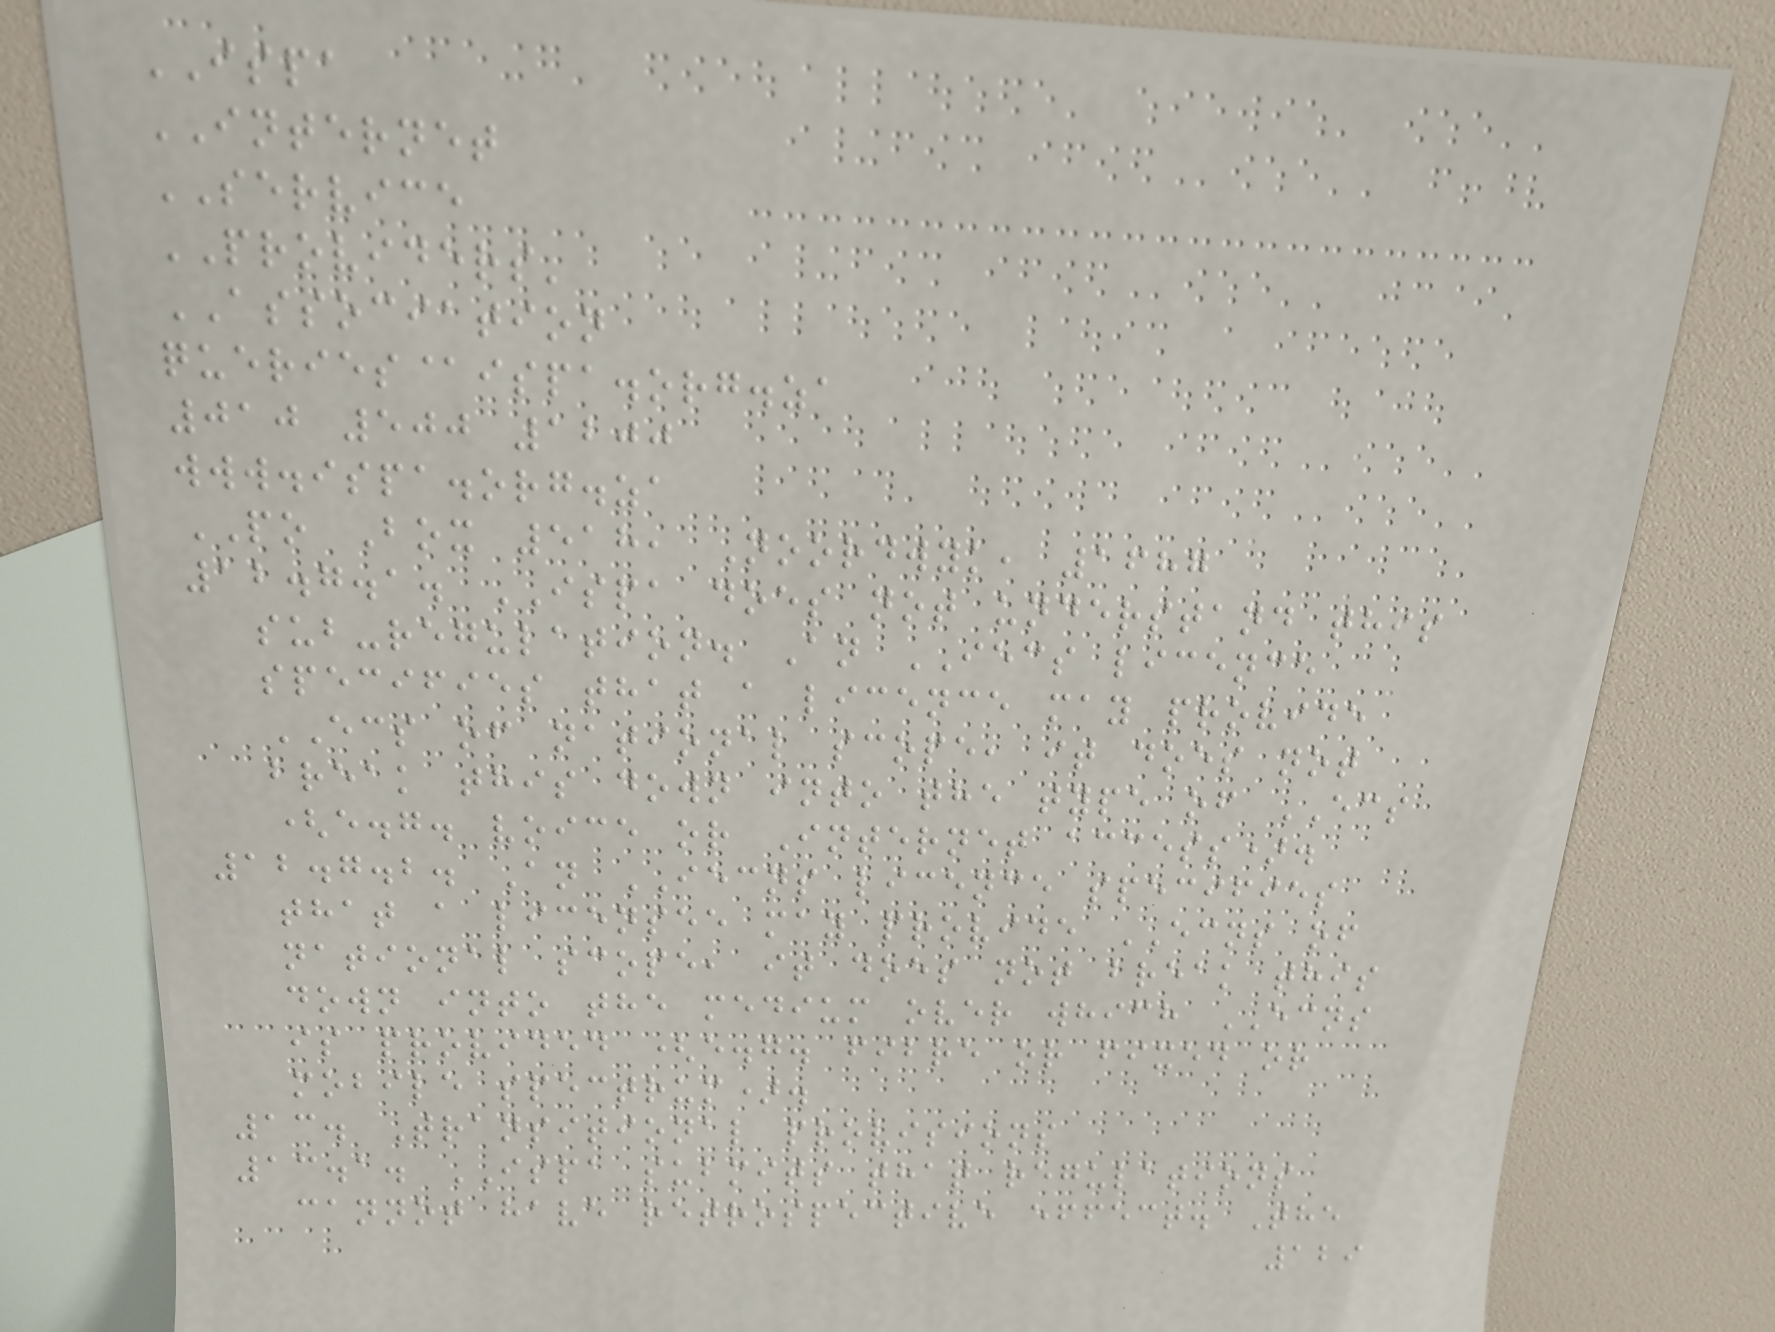ISPA
INTERNET
SERVICE
PROVIDERS'
ASSOCIATION
queries@ispa.org.za
010 500 1200
www.ispa.org.za
PO Box 518, Noordwyk, 1687
12.7.1. ISPA does not understand this
sub-regulation. An IECS licence
specifies that a licence may provide
ECS of national scope, it does not
break this down into the type of ECS
(e.g. voice or Internet access).
12.7.2. An IECNS licence specifies
that a licensee may provide ECNS of
national scope, it does not break this
down into the medium over which ECNS
is provided (e.g. fibre or fixed or
mobile spectrum).
13. Transitional provisions
13.1. ISPA submits that regulations
cannot have retrospective effect. The
129
